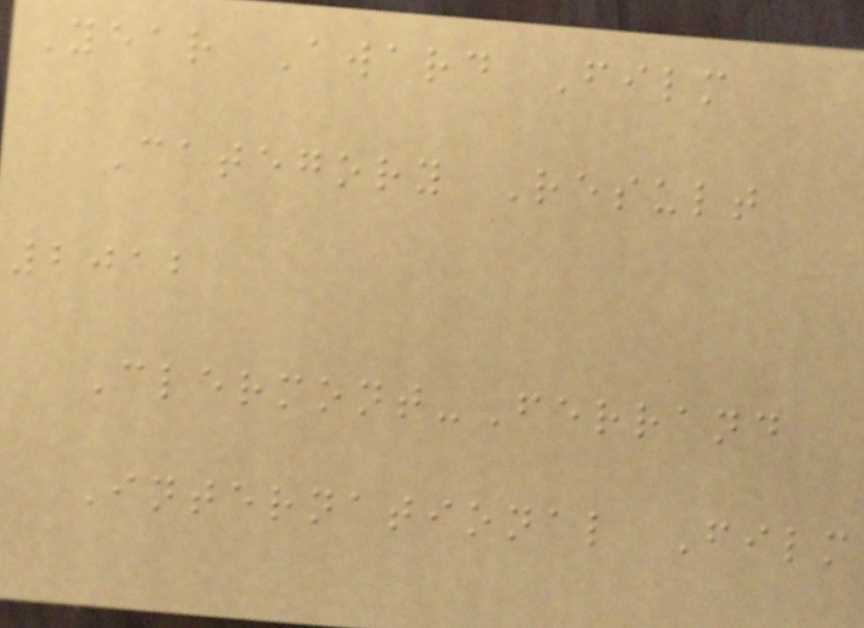Year Award Film
Category Result
2012
Clermont-Ferrand
International Film
